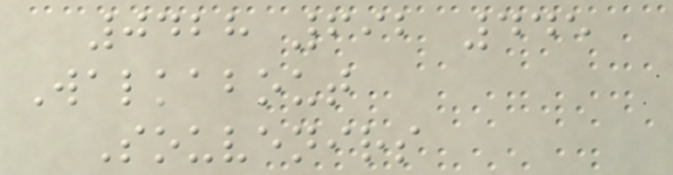0428 692 445
Walkabout
Souvenirs
